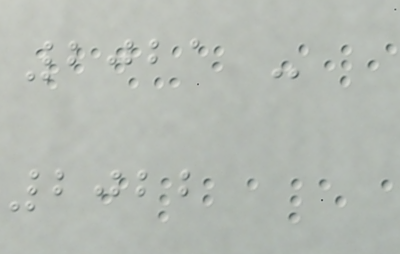2021 -
2022
